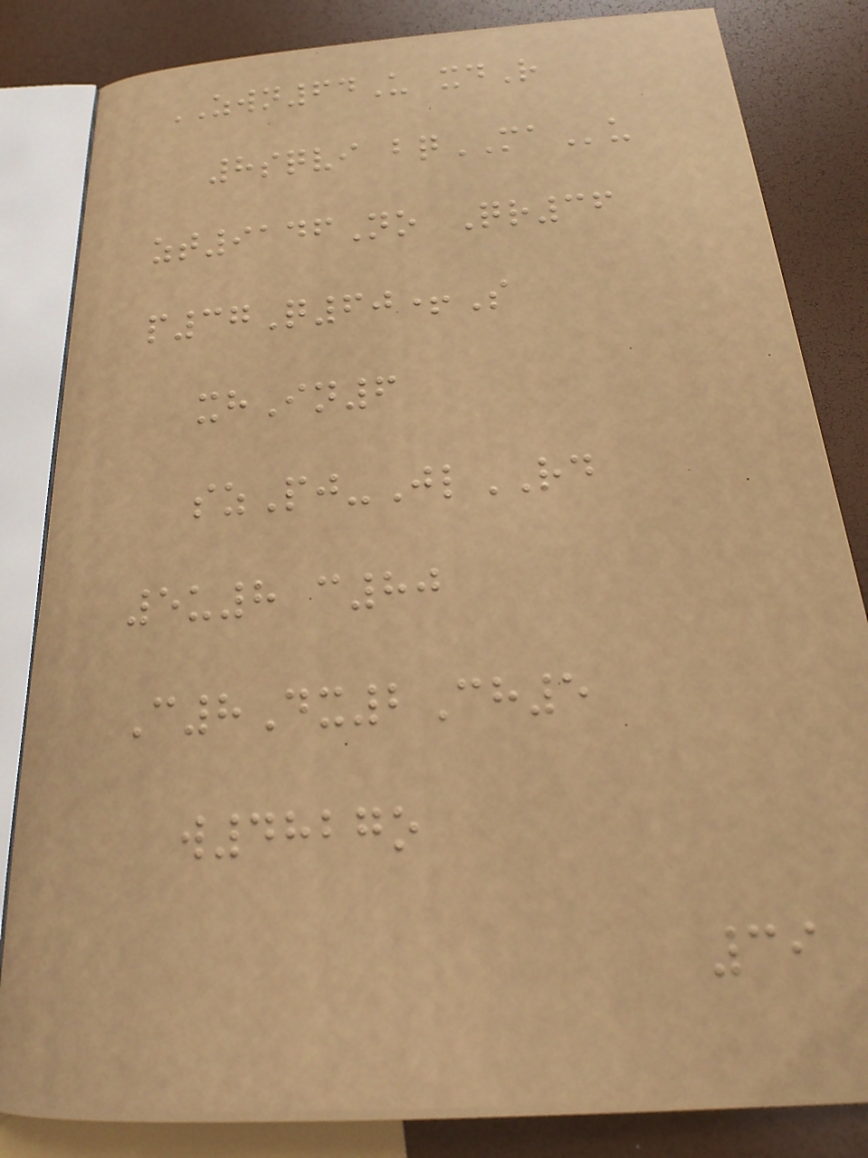ZWN64U xdR
8sqvi bqMAu
zt9146No Qr36
p37Q60+S
xhIn6
szPj-JlRD
5u8 c80
C8Dx2Ch5
w4827o
39
